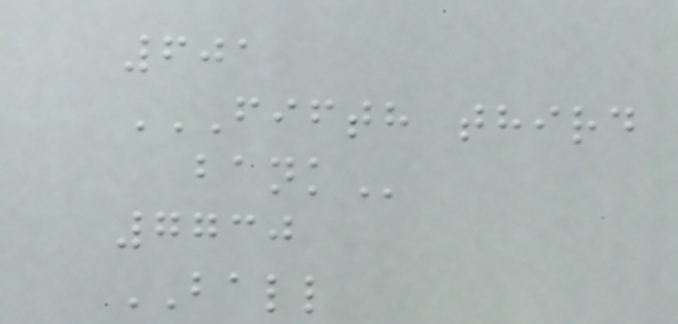601
FIFTH THIRD
BANK
7730
BALL
